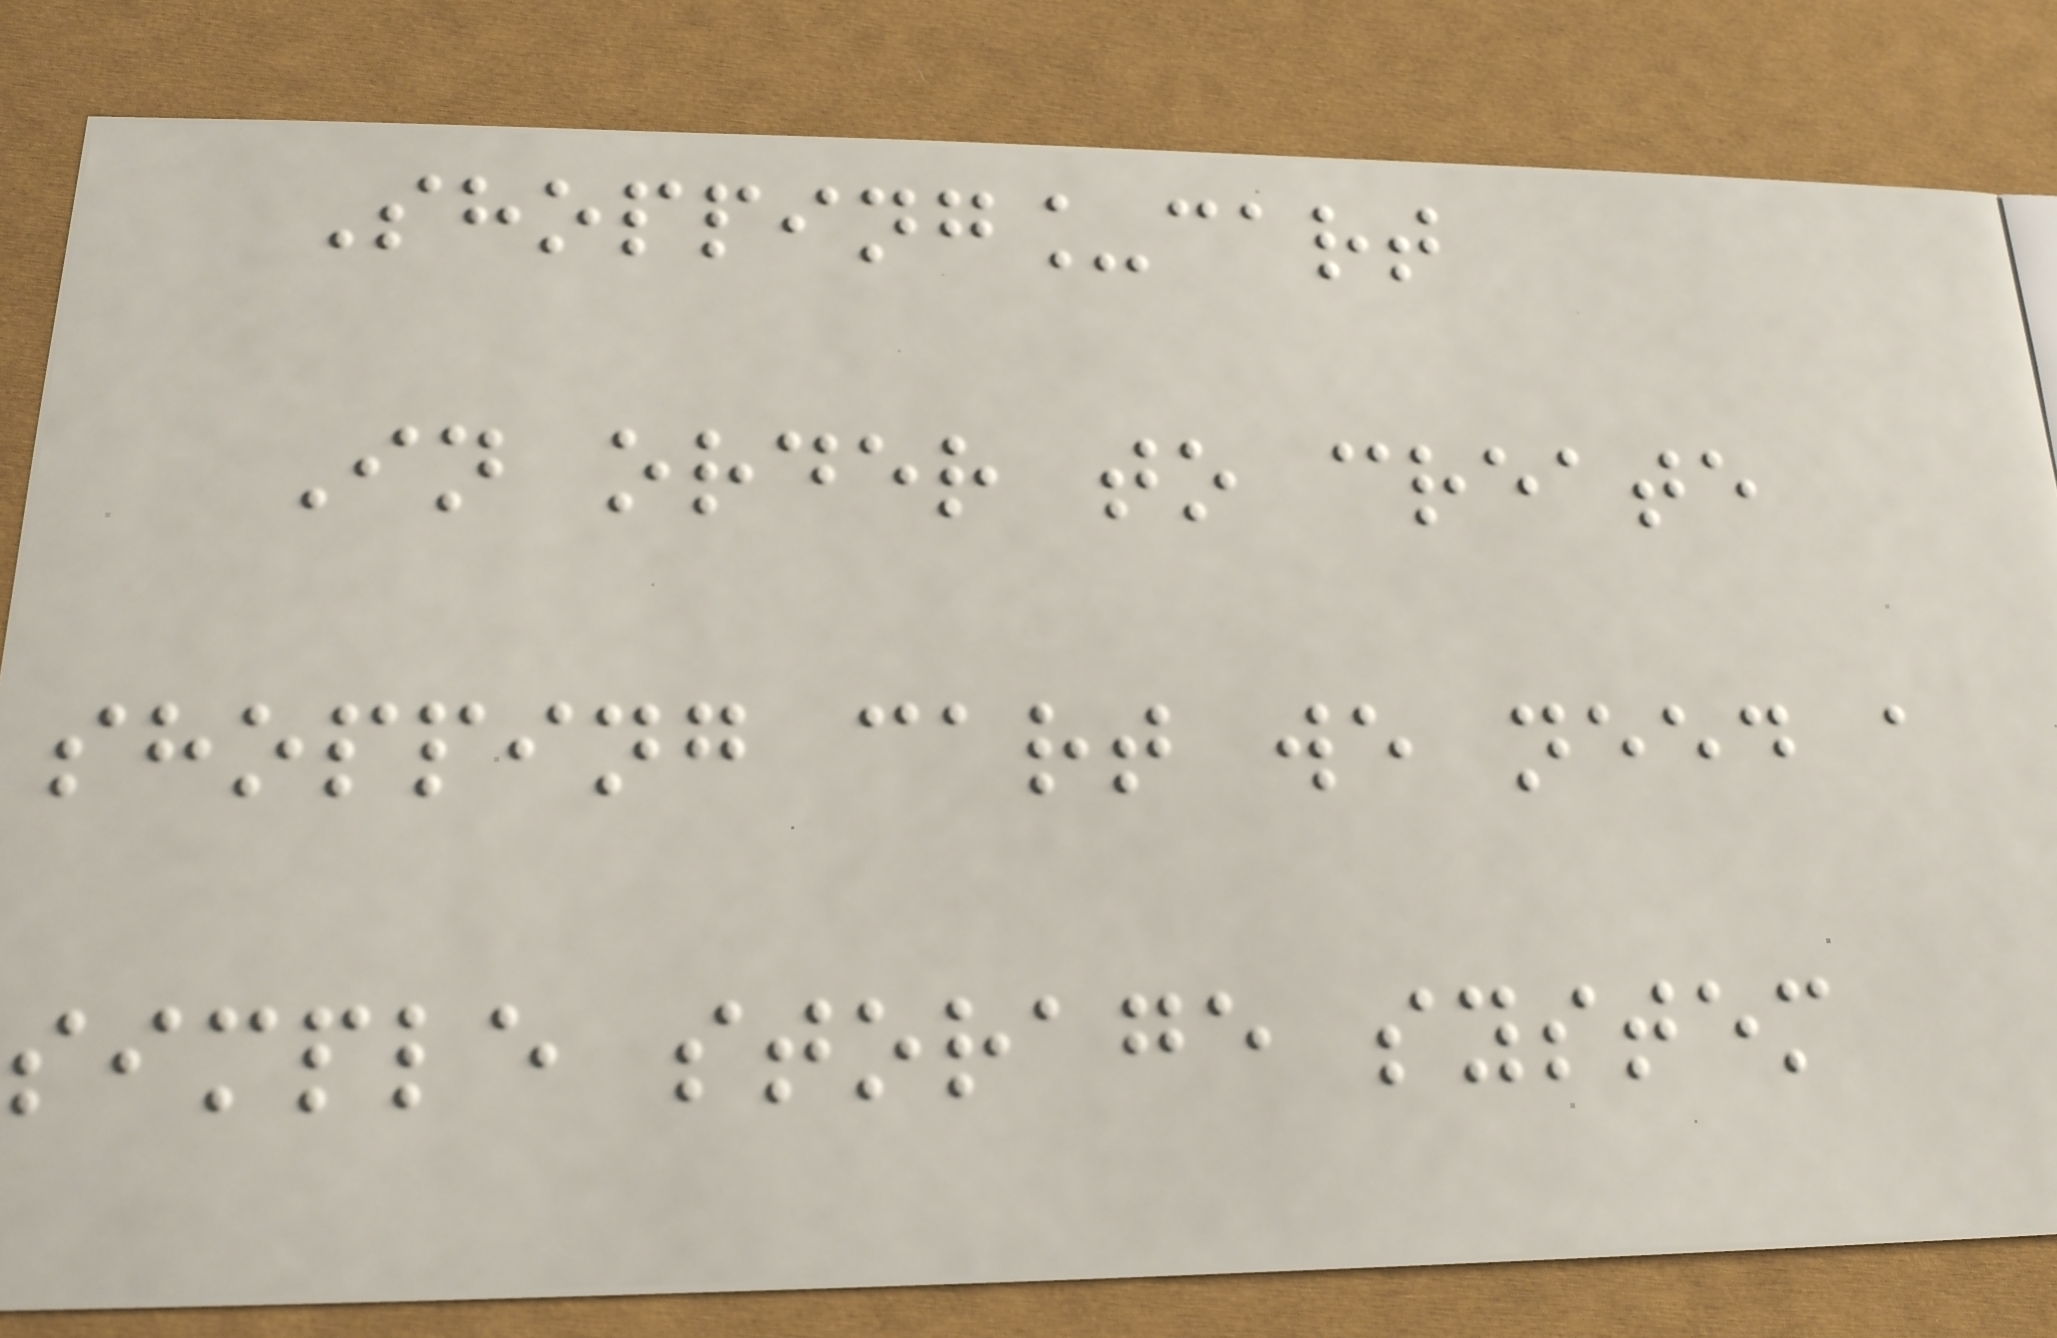Shopping_cart
In order to create
shopping cart we need a
simple storage system
